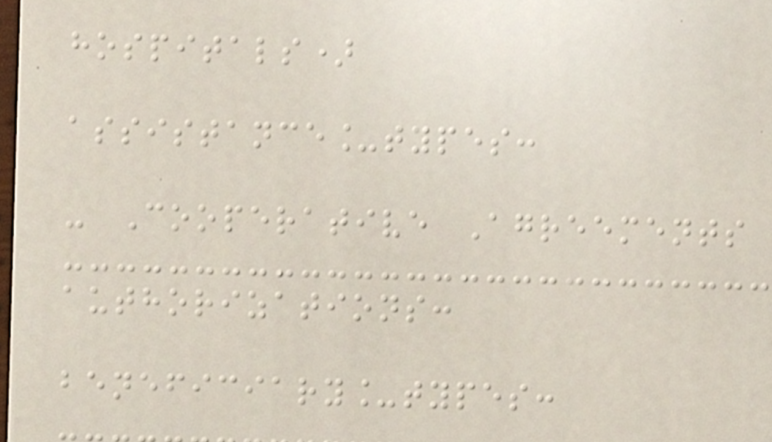hospitals)
assistance_types:
- Cooperative Agreements
authorizations:
beneficiary_types:
